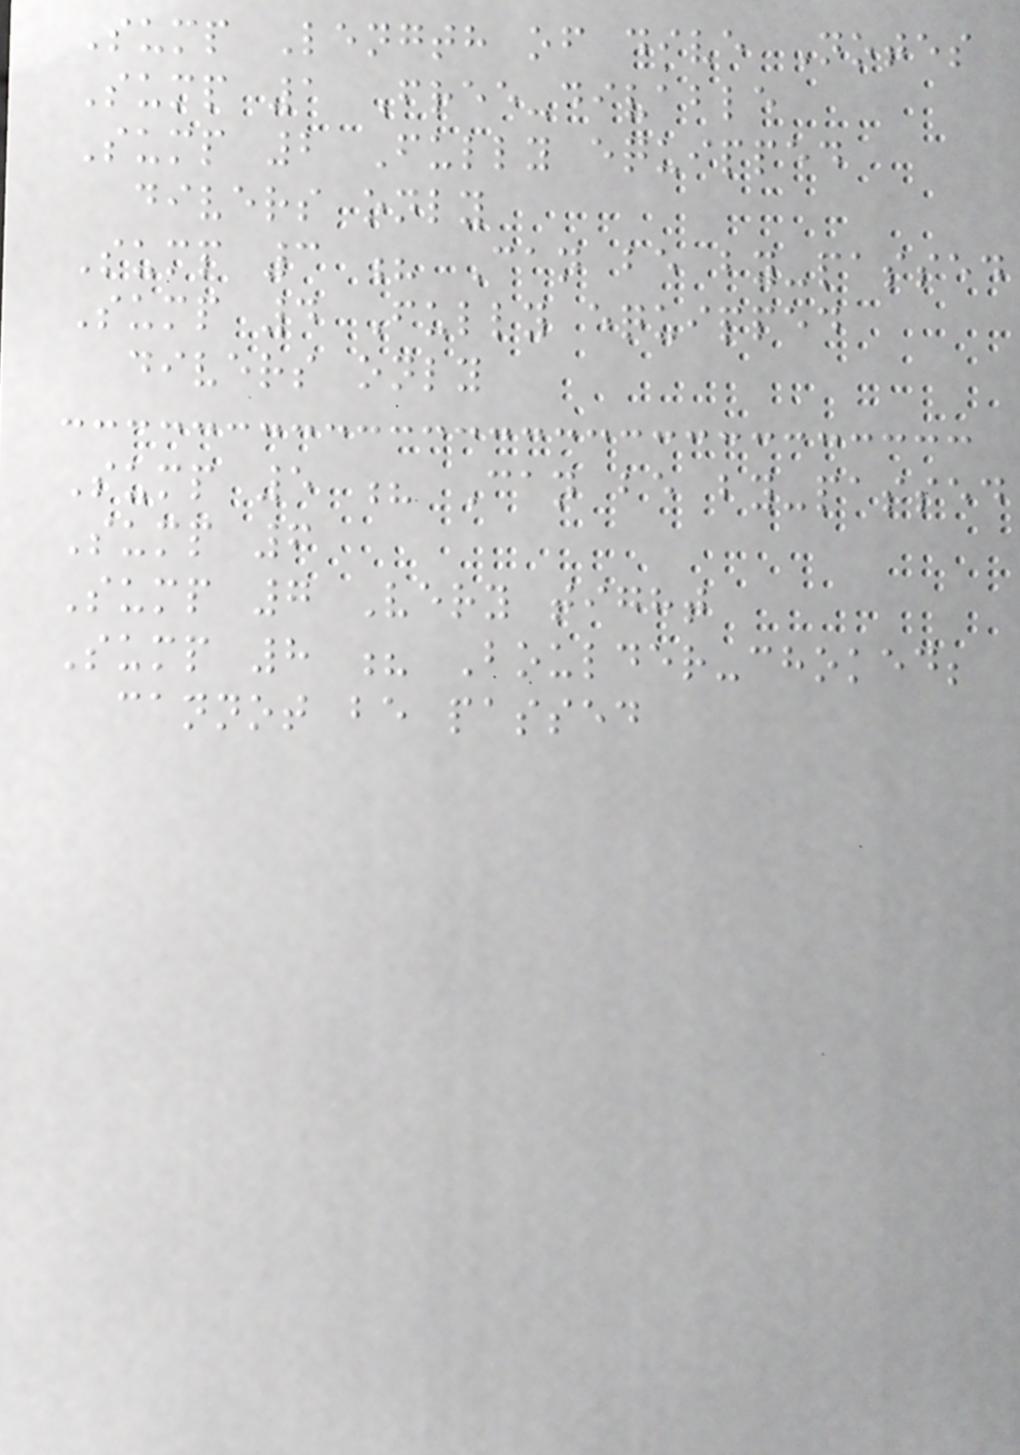Sump Length of dive Notes
Sump 1 Free-divable
Sump 2 Fully equipped
divers only
Sump 3 ? Can be by-passed
Sump 4 Fully equipped
divers only
Sump 5 ? Can be by-passed
Sump 6
Sump 7 Very tight
Sump 8 ? Boulder-choked;
cannot be passed
